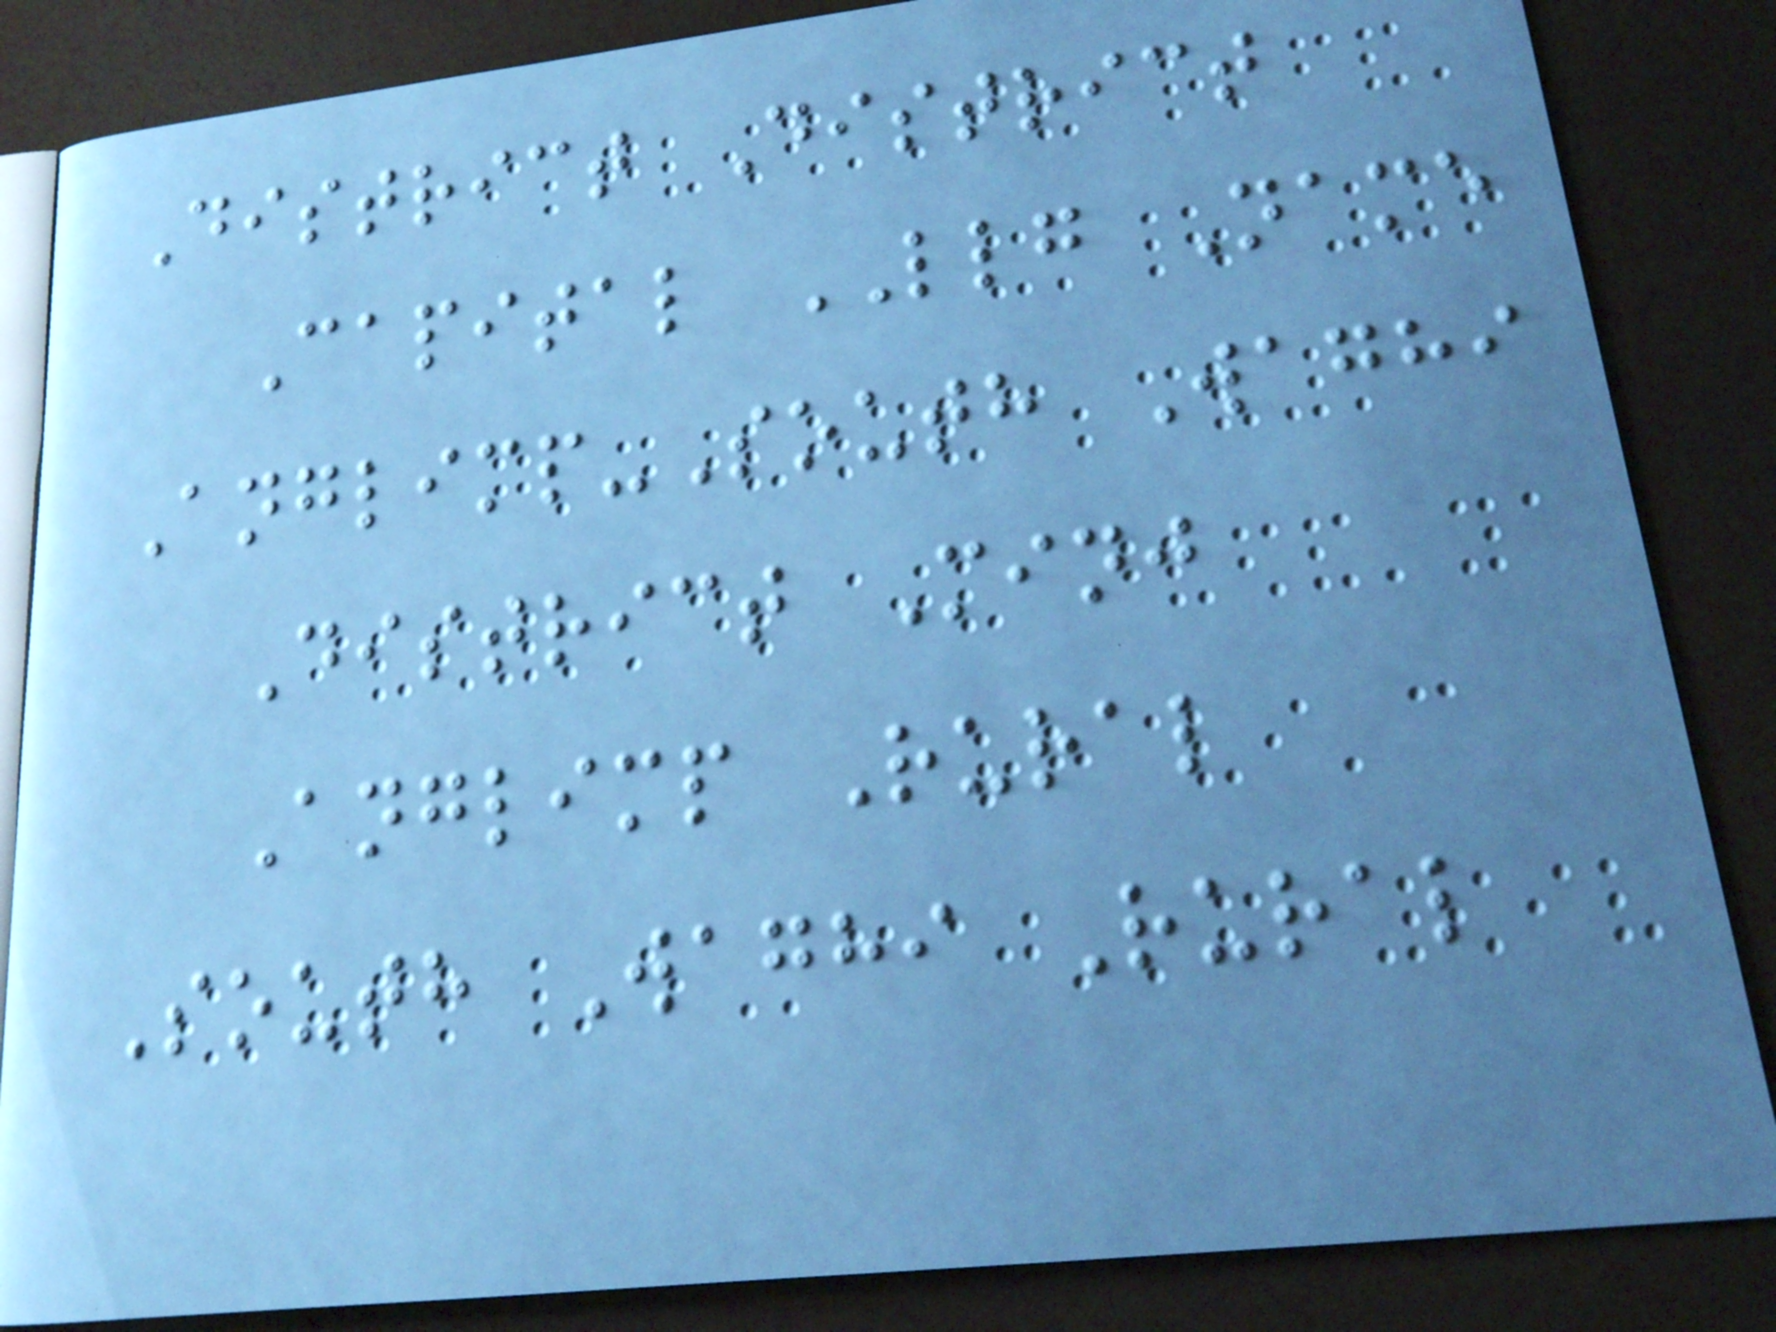District District
Capital LLG Name
Anglimp-South Waghi
District Minj
Anglimp Rural
South Waghi Rural
